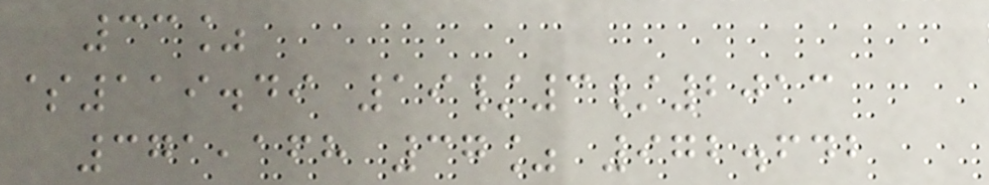33%
$119.49 19/3/2013
371,168 37% 972.642
